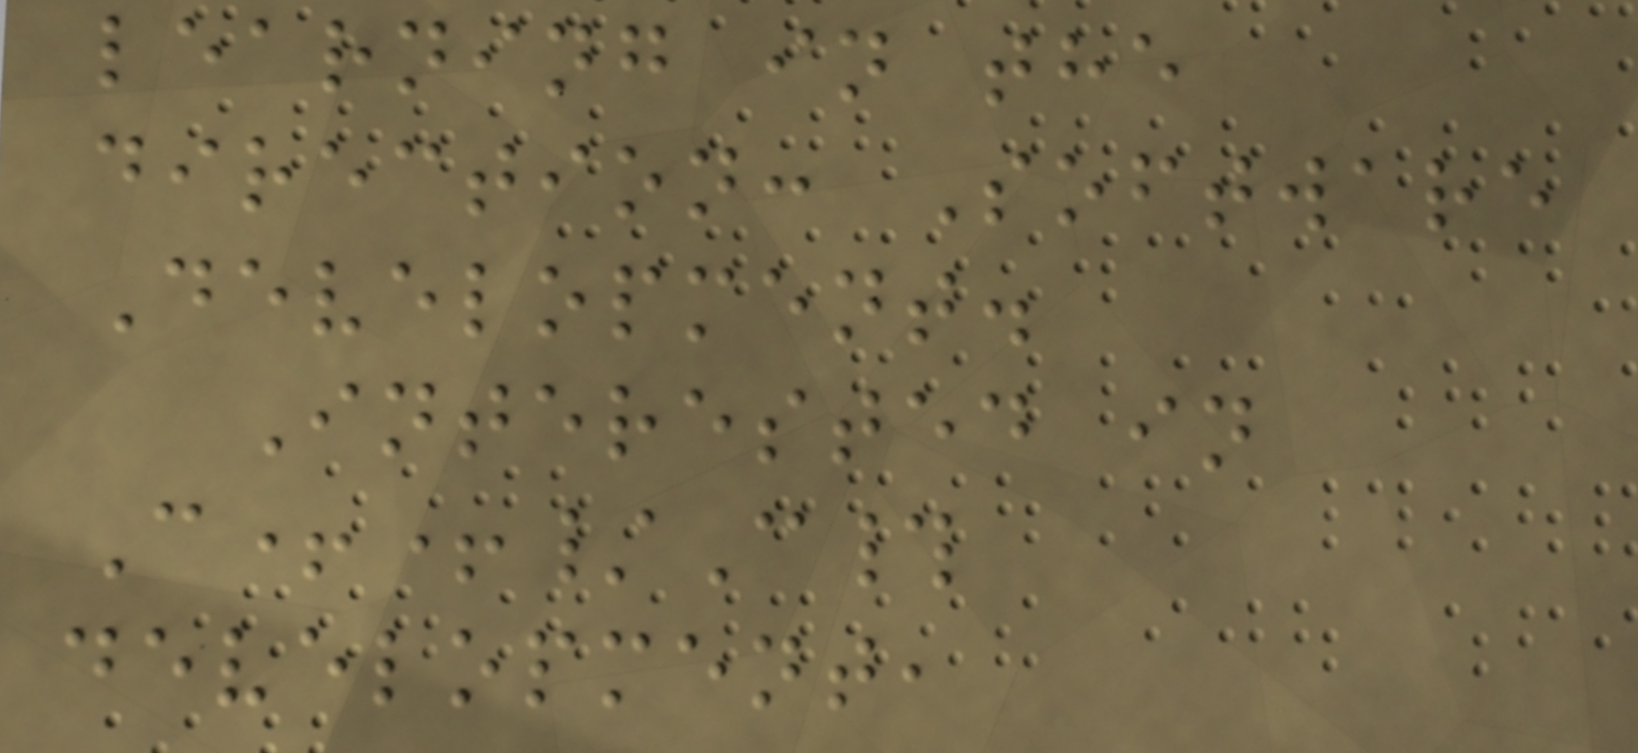learning in the
direction: Software
Development.
Interested in
C++/C#
development,
